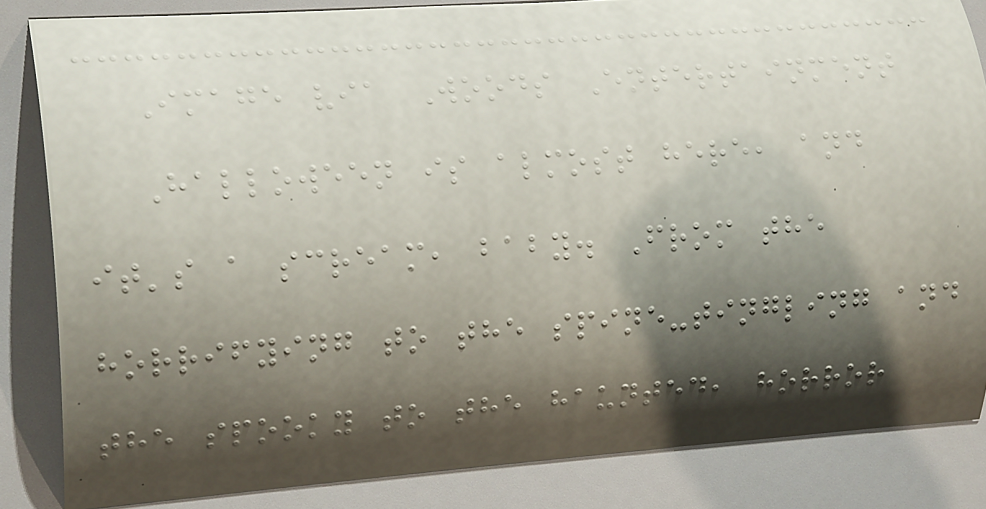Image via Woods Entertainment
Halloween is almost here, and
it's a scream, baby. From the
horrifying to the spine-tingling and
the spooky to the haunted, horror
